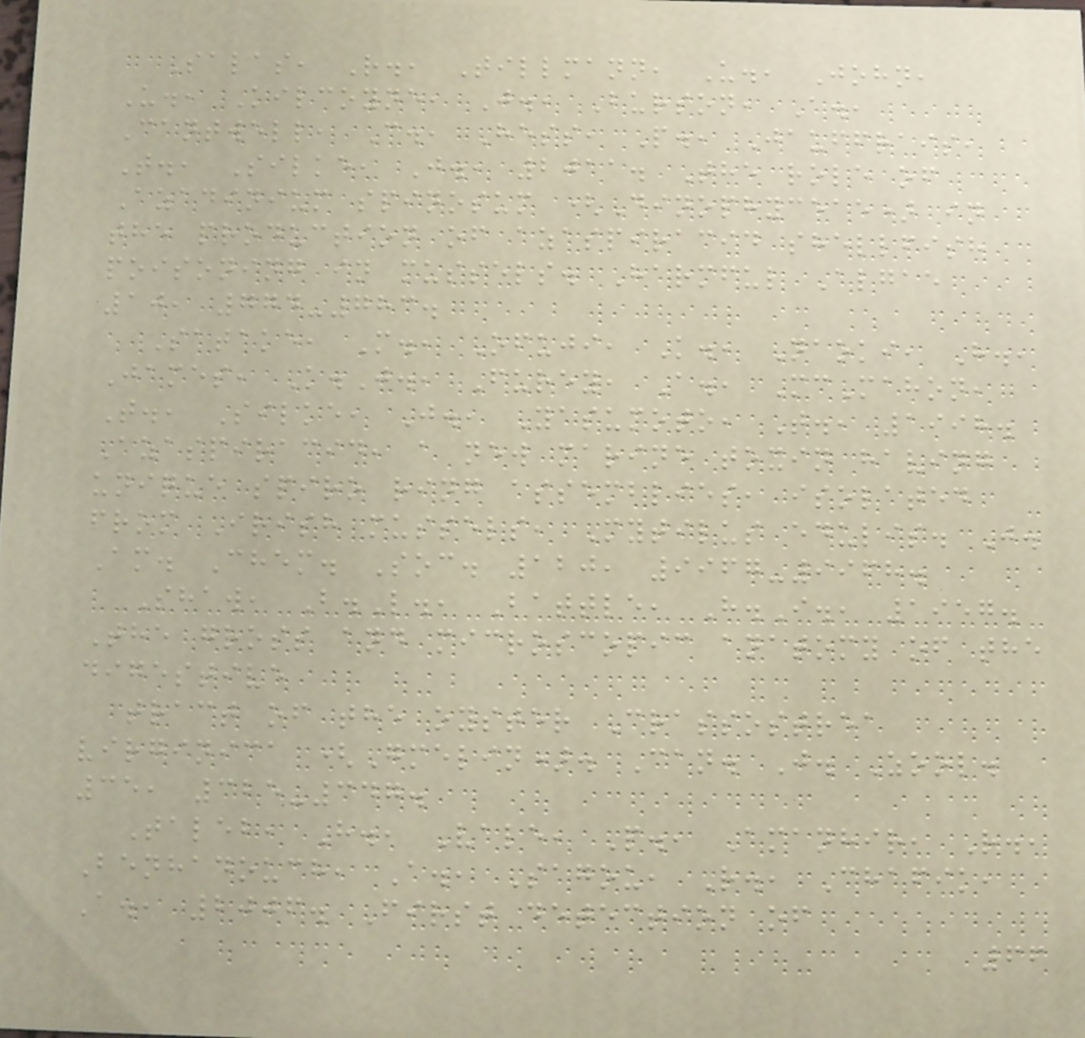Salas, R., Tillmann, U., John,
U., Kilcoyne, J., Burson, A.,
Cantwell, C., Hess, P., Jauffrais,
T., Silke, J., 2011. The role of
Azadinium spinosum (Dinophyceae) in
the production of azaspiracid shellfish
poisoning in mussels. Harmful Algae
10, 774-783.
Satake, M., Ofuji, K., Naoki, H.,
James, K.J., Furey, A., McMahon,
T., Silke, J., Yasumoto, T., 1998.
Azaspiracid, a new marine toxin having
unique spiro ring assemblies, isolated
from Irish mussels, Mytilus edulis. J.
Am. Chem. Soc. 120, 9967-9968.
Shaw, B.L., Battle, H.I., 1957.
The gross and microscopic anatomy of the
digestive
tract of the oyster Crassostrea
virginica (Gmelin). Can. J. Zool.
35, 325-347.
Taleb, H., Vale, P., Amanhir, R.,
Benhadouch, A., Sagou, R., Chafik,
A., 2006. First detection of
66
